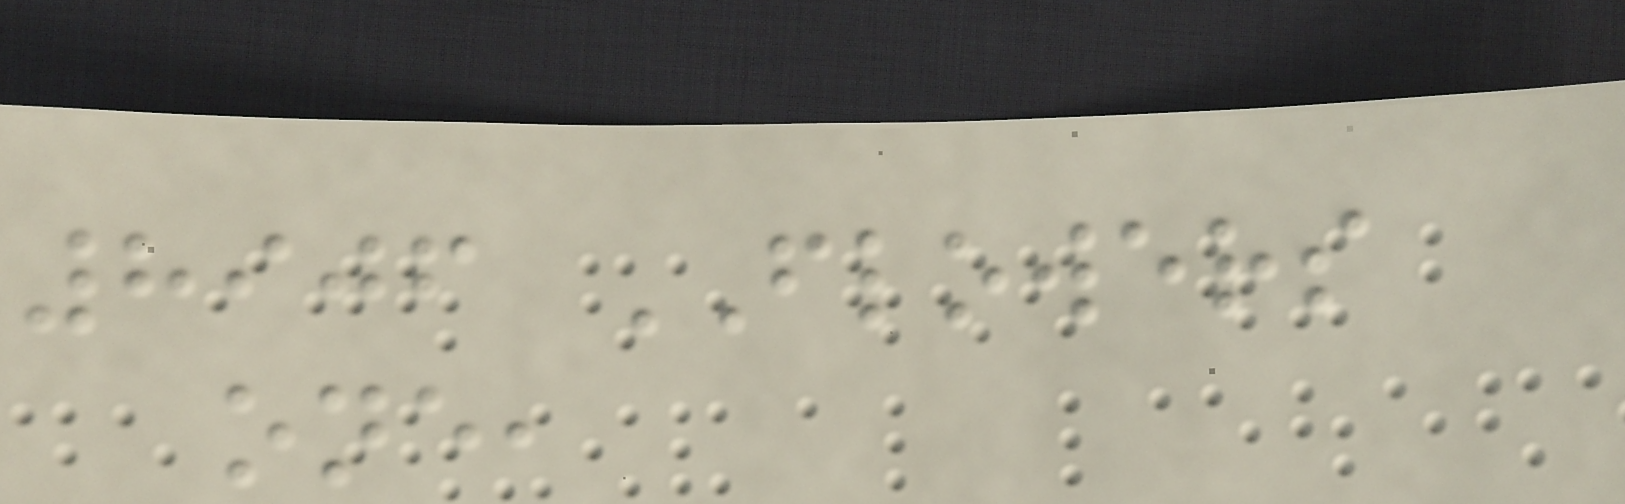8906 FLOWERS
one,
